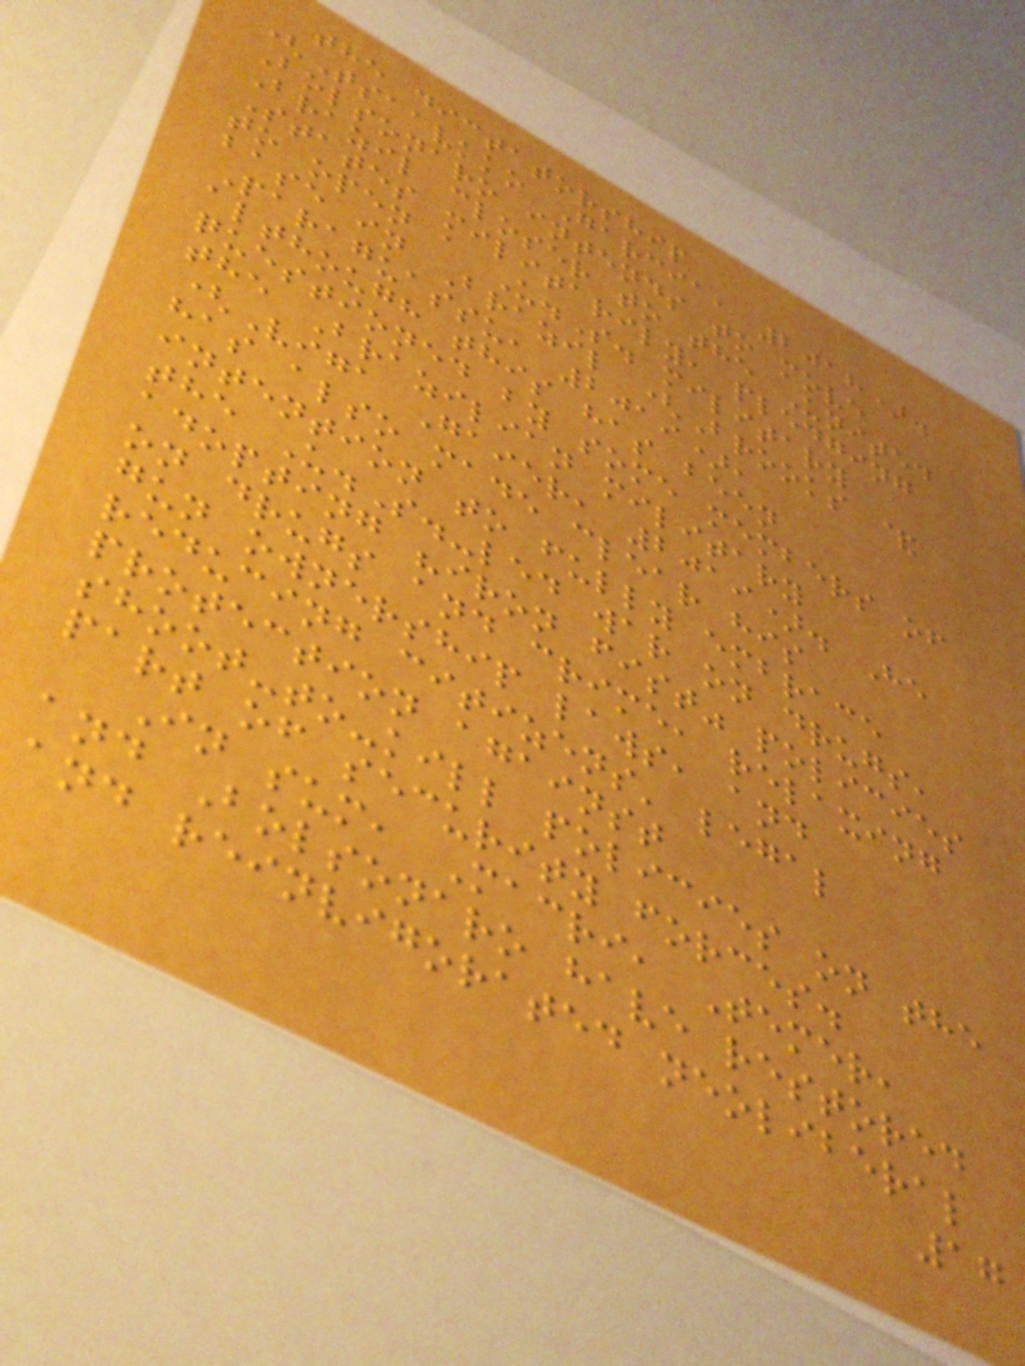the dictatorship
(Tsaavkko Garcia, 2018).
Bolsonaro intends to move
Brazil closer to the United
States militarily, pledging
to open a U.S. military
base in Brazil (Brooks &
Paraguassu, 2019),
although this has been
questioned by some members of
the Brazilian military
(Viga Gaier, 2019). He
has also made clear his
intention to fully embrace
the U.S.-led war on drugs,
adopting "iron fist" policies
on drugs and crime, relaxing
gun ownership laws, and
reducing citizens' legal
protection against
shoot-to-kill policies on the
part of security forces.
In sum, Macri, Temer,
and Bolsonaro have restored
and reinvigorated neoliberal
17
